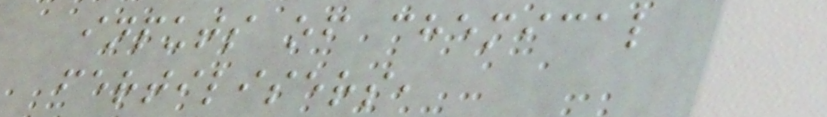inputs of chemical
fertilisers,
